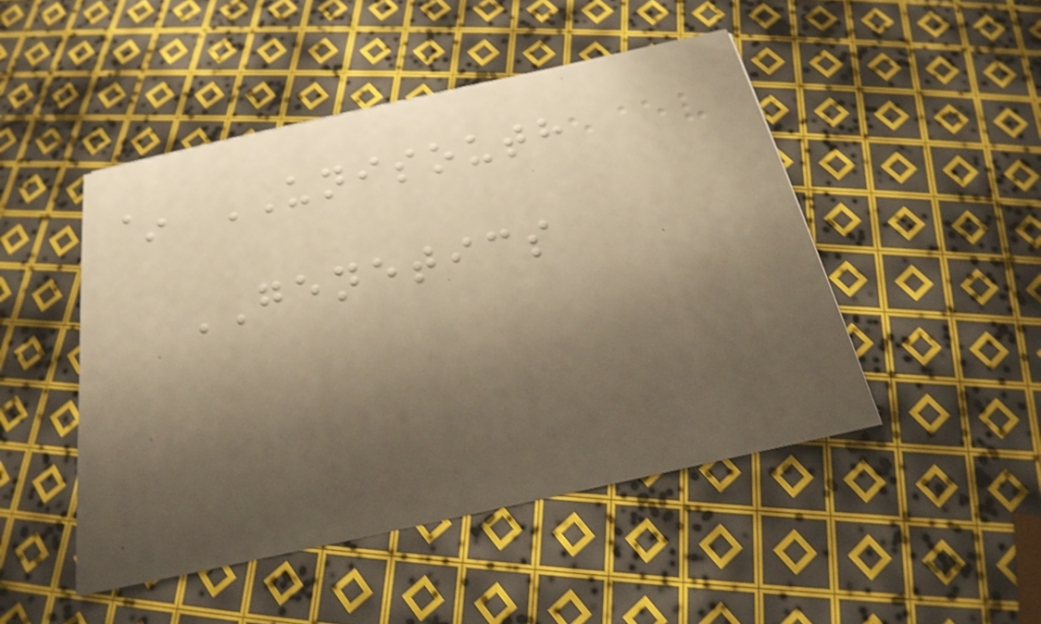~ UNISOUTH
GENETICS
